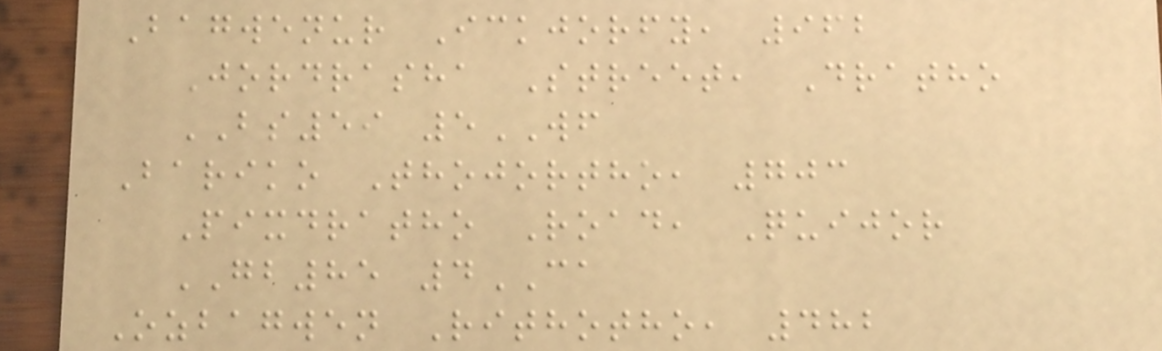Bagwenur Ickjorfy, 962
Jordrasha Street, Dratho
BS59 5WF
Bariko Thojortho, 703
Pixdratho Road, Quijor
GB85 4CA
Ozbagwen Rithotho, 482
